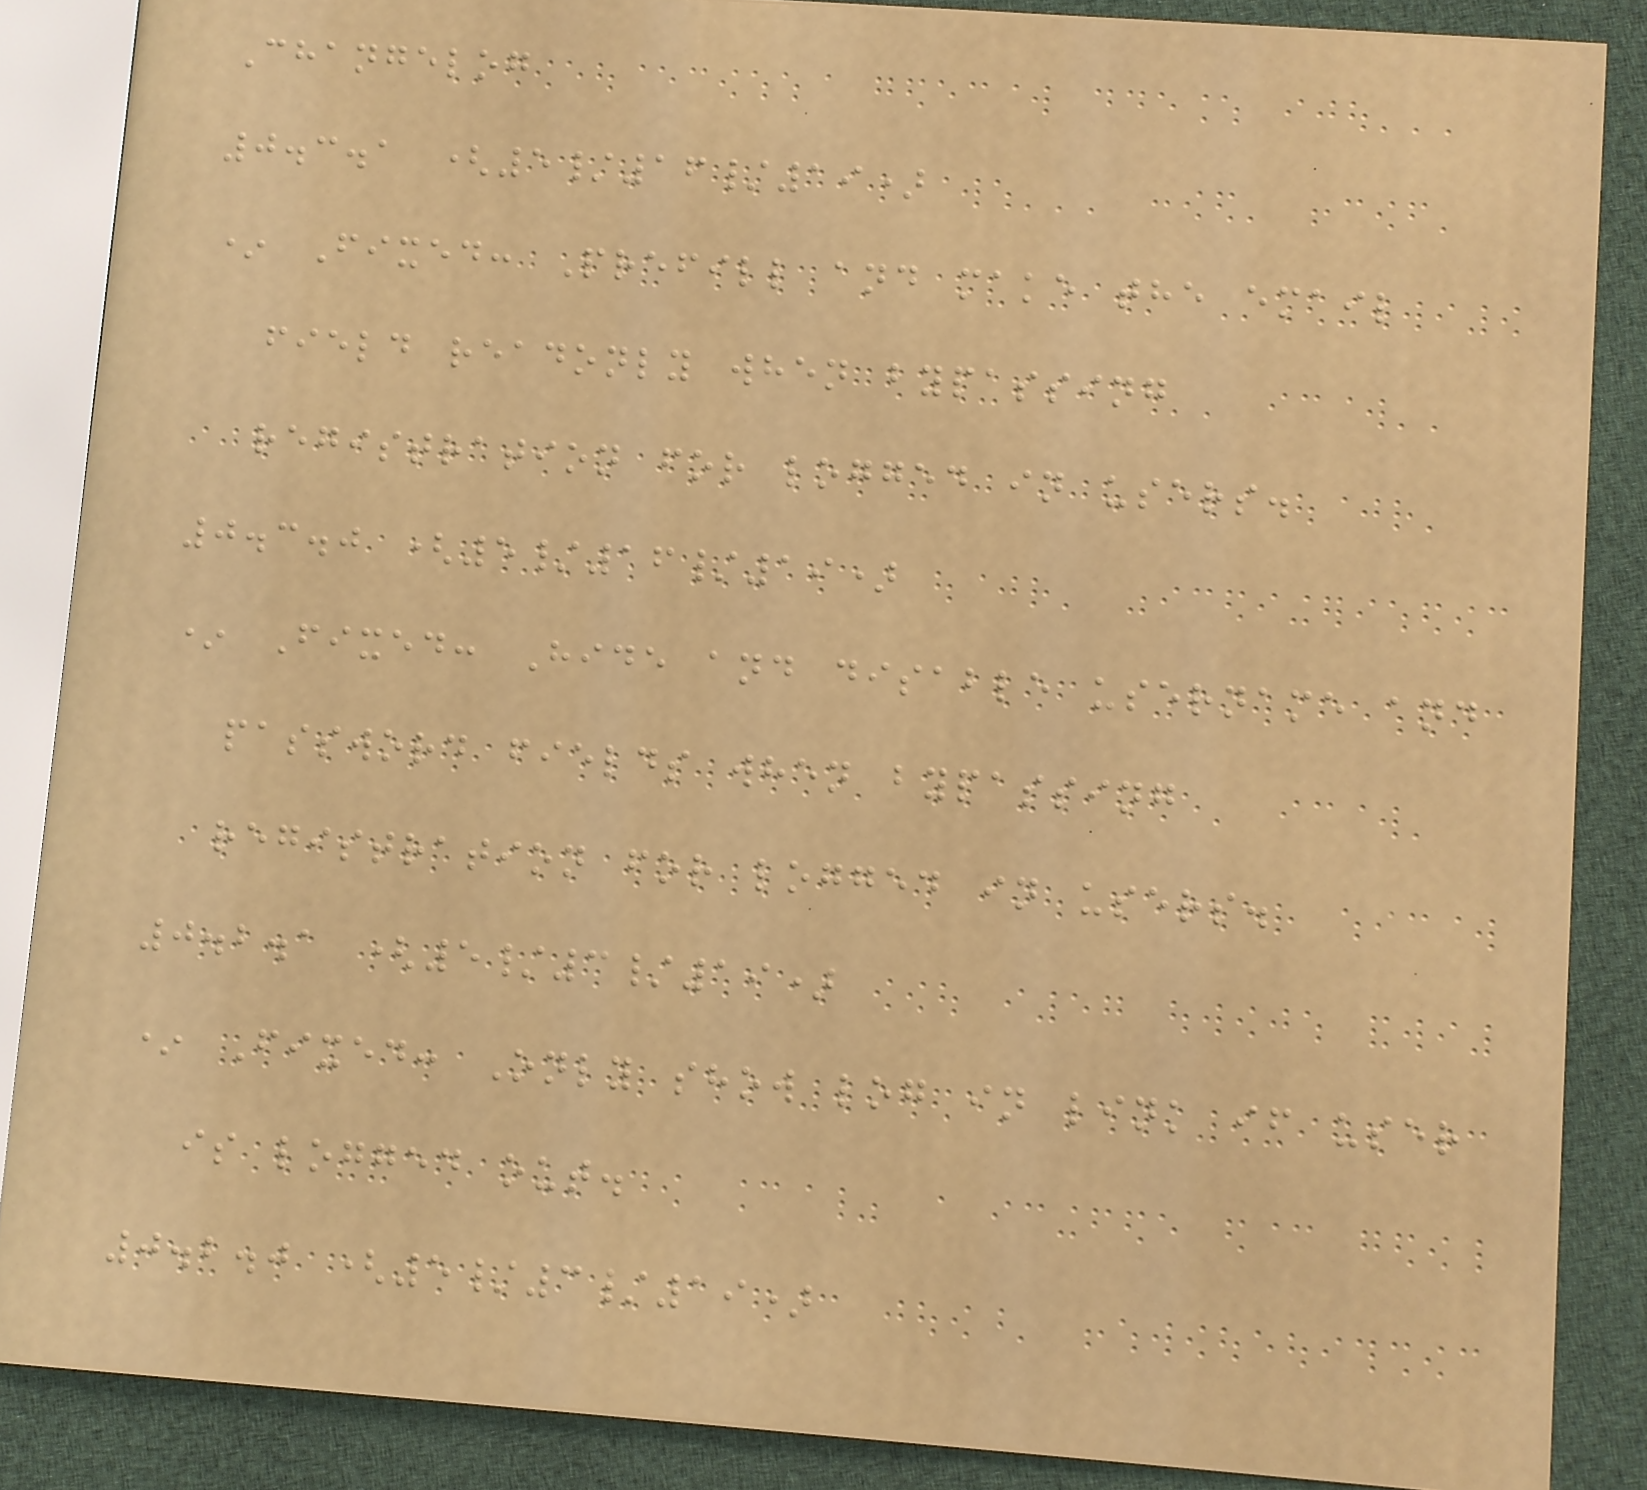Changelog
0.3.1 (5/16/19)
* Fixed: Prefill and make the email
field readonly when bypassing
registration for logged in users.
0.3.0 (5/16/19)
* Fixed: Hide and disable username and
password fields when bypassing
registration for logged in users.
0.2.1 (5/3/19)
* Fixed: Only show log in link if user
is logged out.
0.2.0 (5/3/19)
